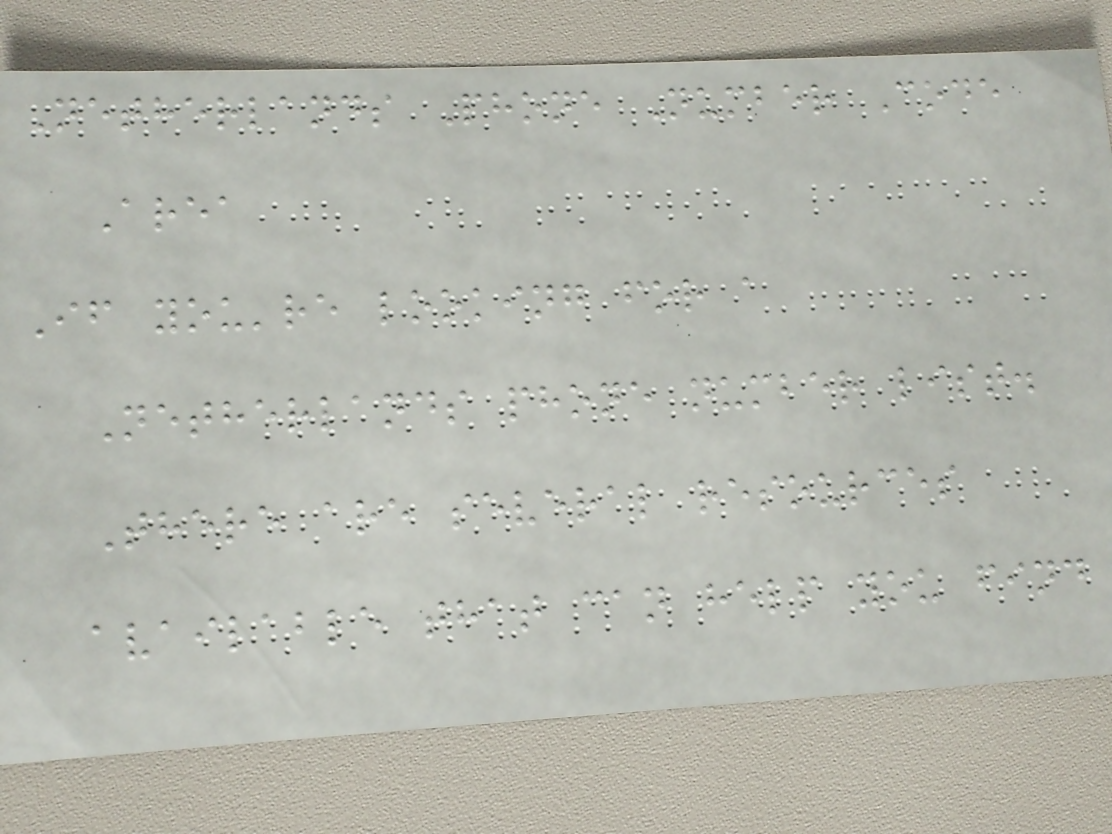Netherlands Phone Number Code
Area
If you're looking for a
Netherlands phone number list.
There are several resources
available that can help you find
